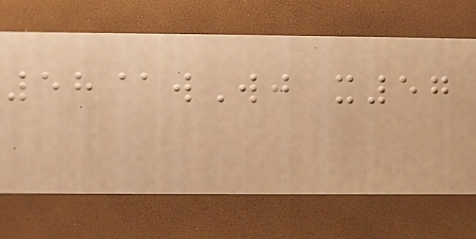58@wWj x57
